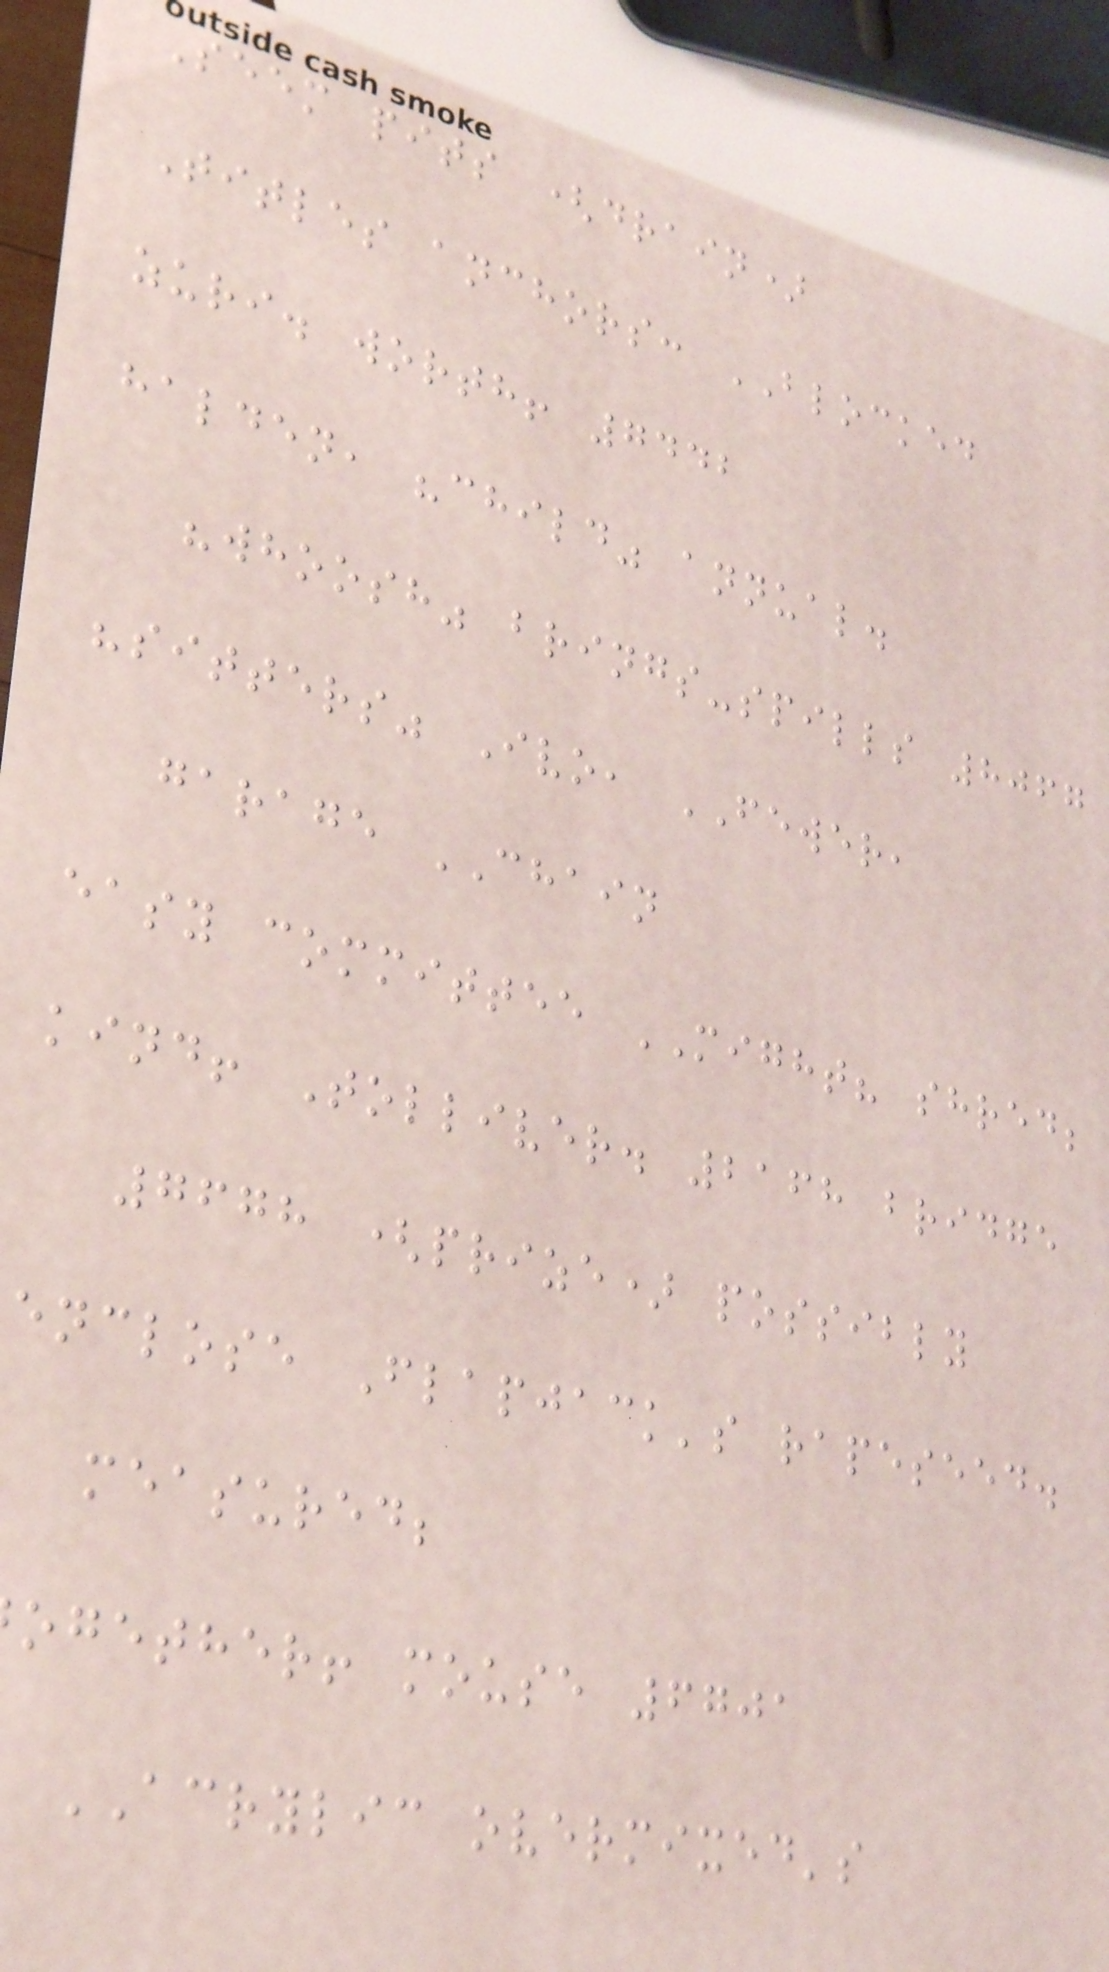Seem pits (drain)
Titles anchors: BLOCKED
zuri. worth! 7442
halden, "child" annual.
"whoosh" brings-spills 8067
"sitters" Ivo, FEWER,
garage CHAIN
easy committee MIGHT? shred;
kind! Tolliver. 2168 bridge
7678 (prize) possibly
enclose Flapjack's rapeseed.
measured;
ogether! mouse 6701
ACRYLIC overmixed's
